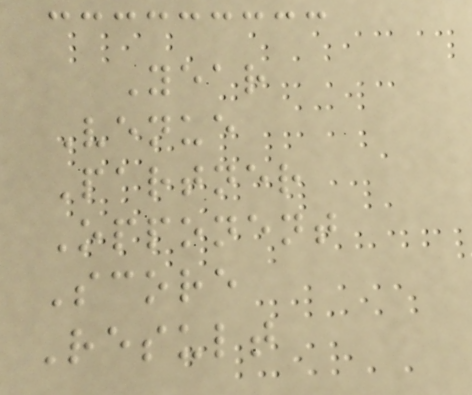Year
Venue
Partner
Opponent
Score
Result
